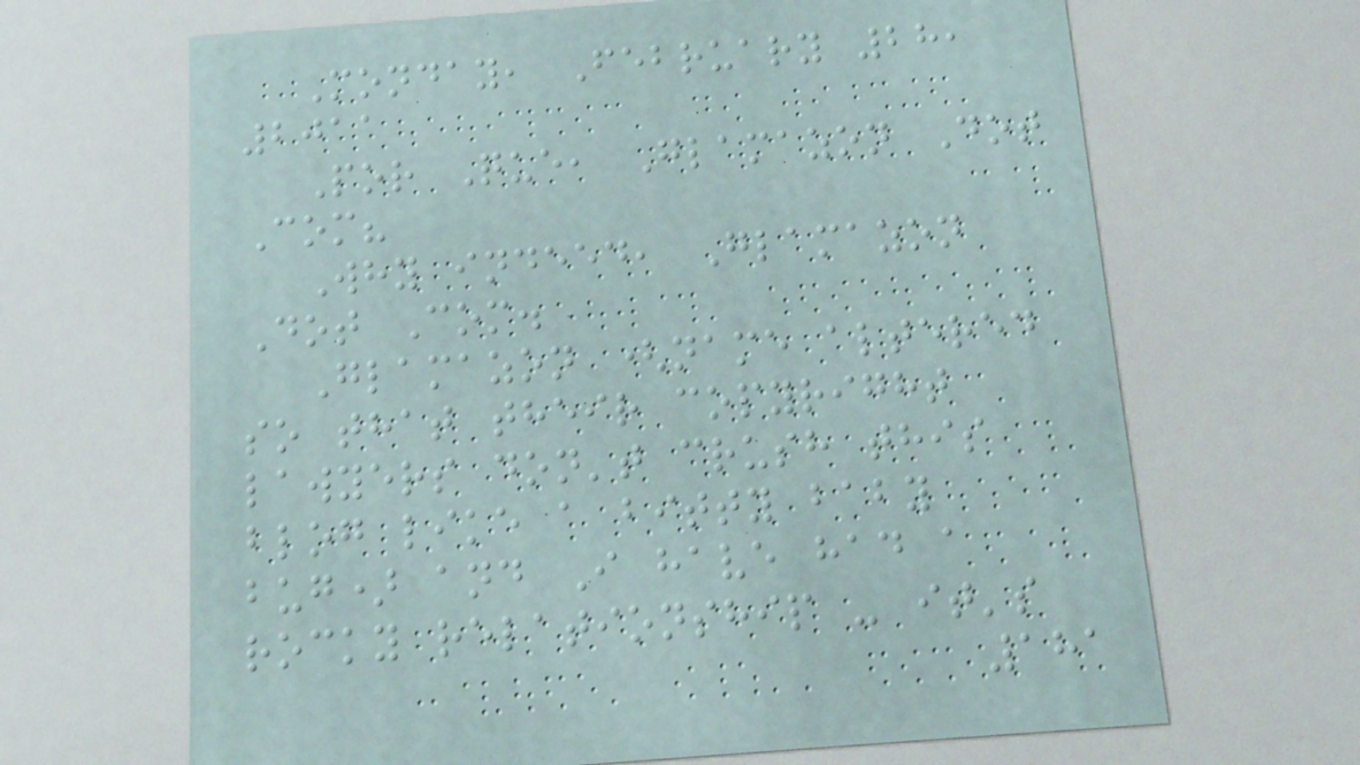Monday, February 28,
2011
Por Que, Glamazon Dot
Com?
Why indeed, Glamazon
Dot Com.
Glamazon (name altered
so that their copyright
lawyers don't crush this
blog like a bitty baby
bug) and I have had a
rocky relationship - it's
181
